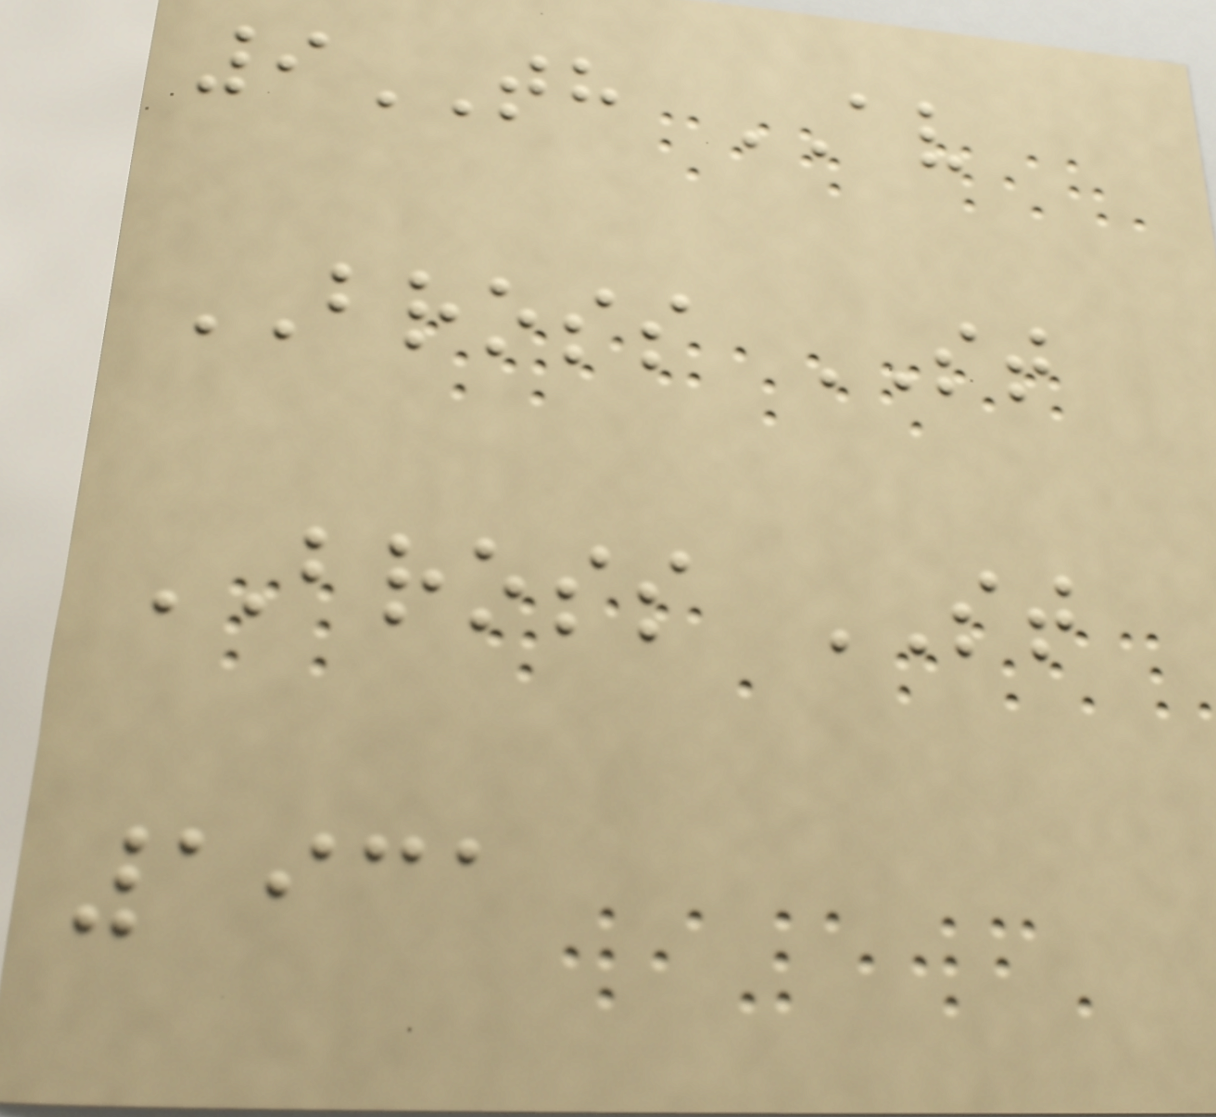9TH AV
BROSS ST
BROSS ST
1931
